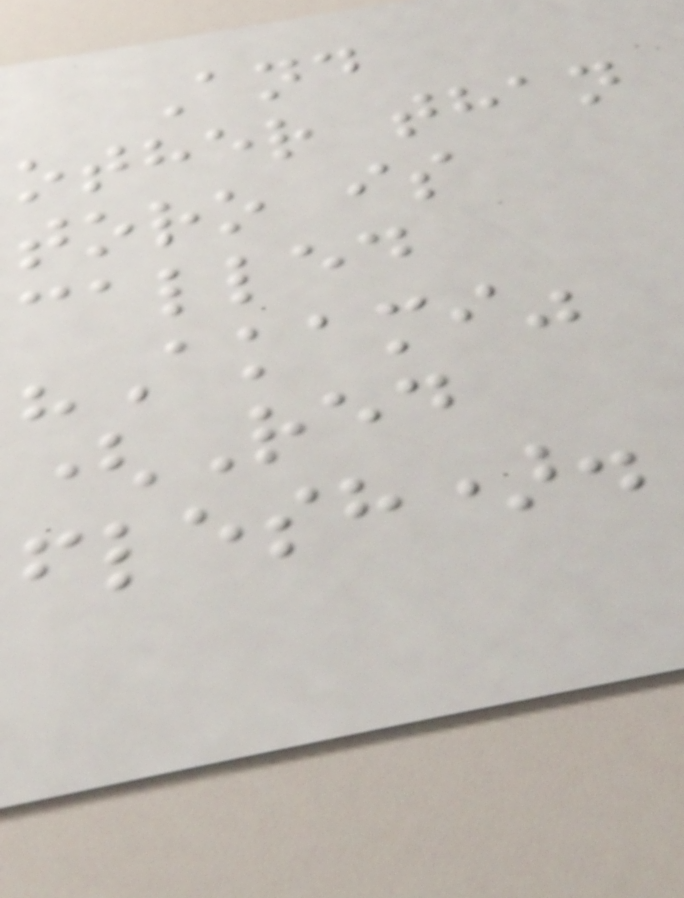And
other than
toro is
called
"Akami"
(Red
flesh).
